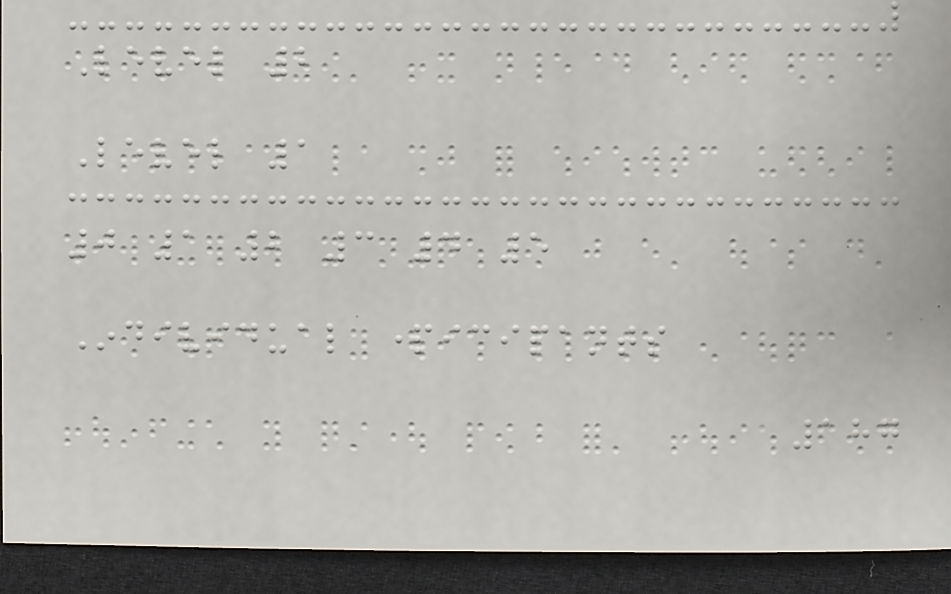Level 2
Level 1
0 1 2 3 4 5
Individual participants
187
